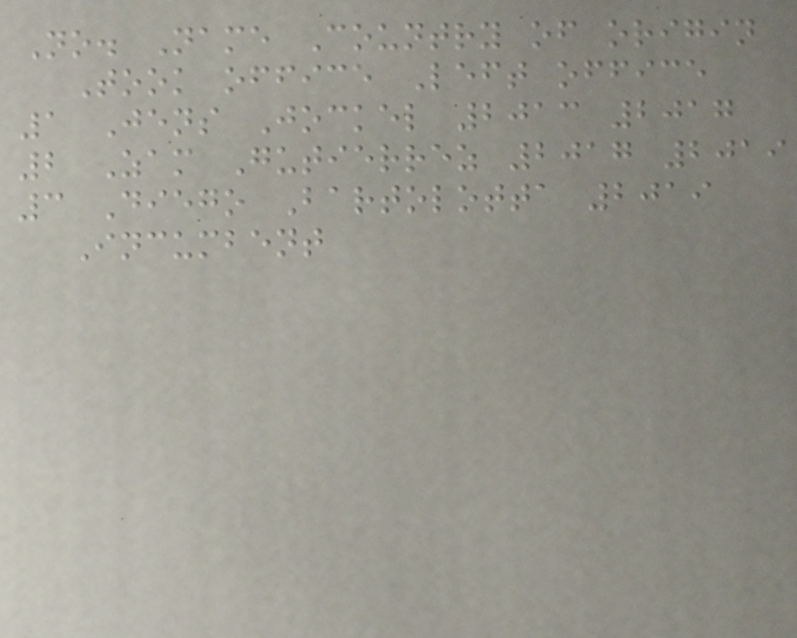No. Name Country of origin
Took office Left office
1 Jens Jockel 2013 2017
2 Zam Gutierrez 2017 2019
3 Diego Bartolotta 2019
Incumbent
